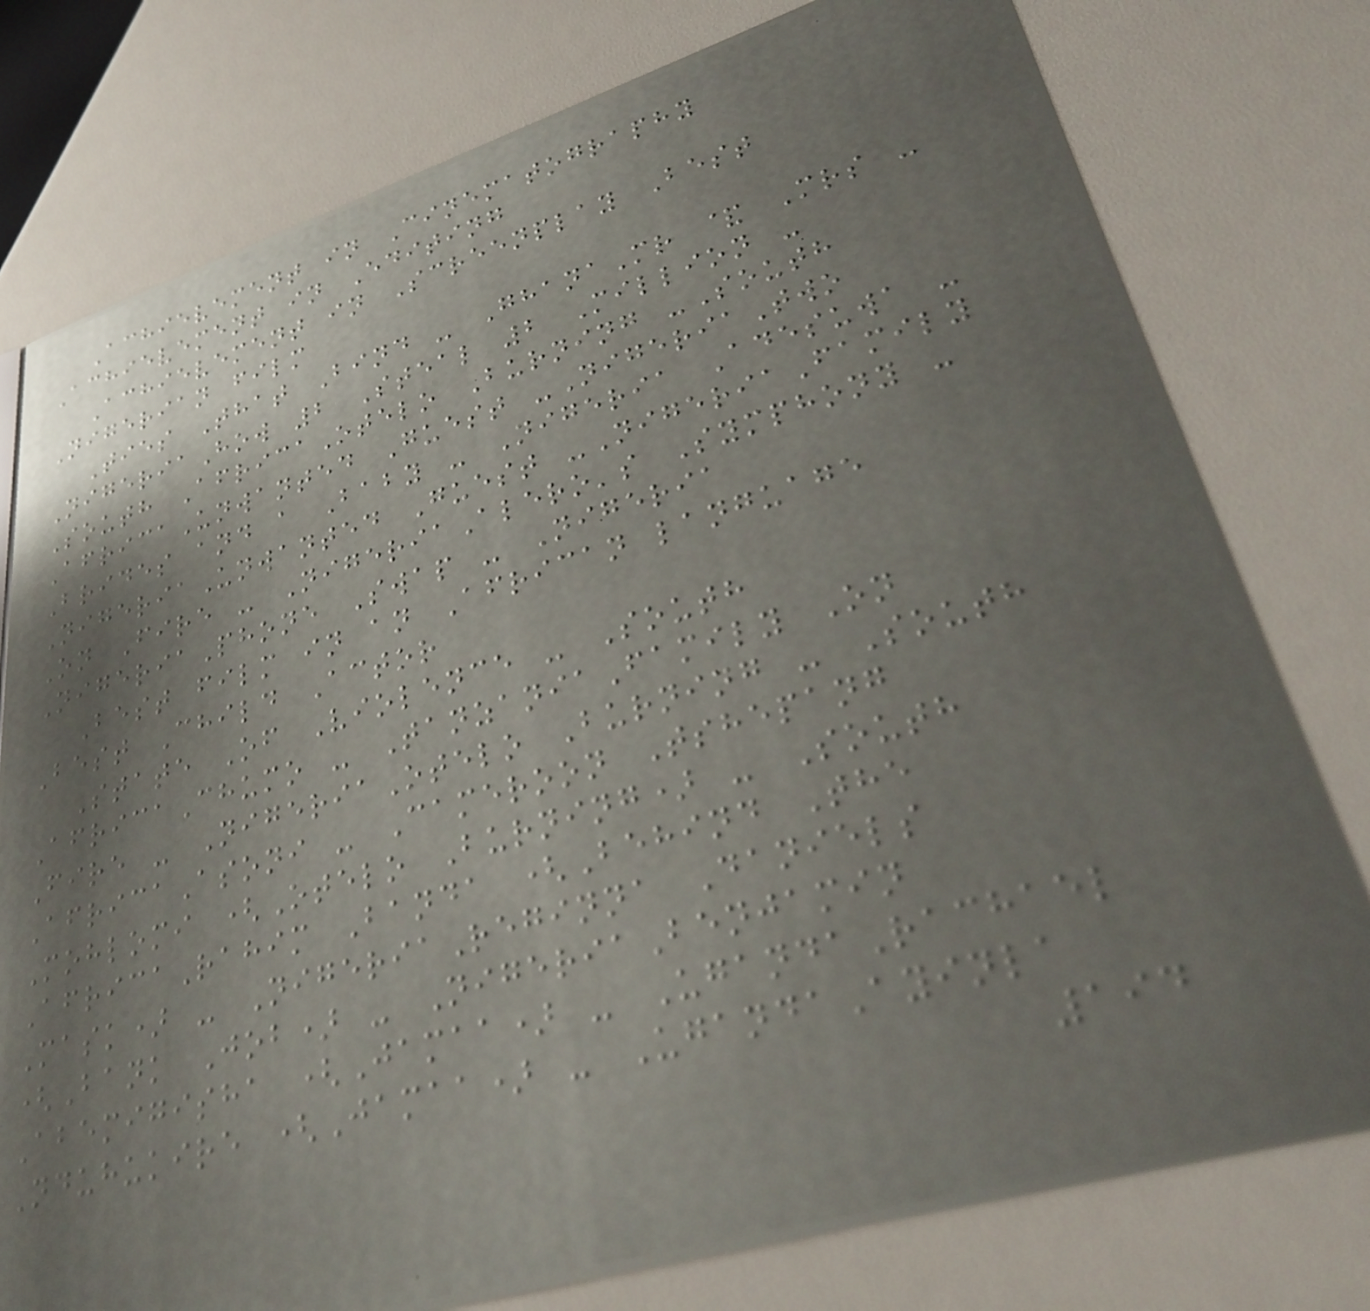Achievement in Cinematography
Achievement in Editing
Achievement in Screenplay Best
Nigerian film
Ties That Bind - GhanaMr & Mrs -
NigeriaHow 2 Steal 2 Million -
South AfricaOtelo Burning -South
AfricaUnwanted Guest -NigeriaTwo
Brides and a Baby - Nigeria Adesuwa -
NigeriaUnwanted Guest -NigeriaFamily
On Fire - NigeriaAlero's Symphony -
NigeriaPhone Swap - Nigeria
Best film in an African language
Best Child Actor
State Of Violence - South
AfricaChumo - TanzaniaFamily On
Fire - NigeriaOtelo Burning - South
AfricaAsoni - Cameroon Tshepang
Mohlomi (Otelo Burning) - South
AfricaRahim Banda (Behind The
Mask) - NigeriaReginna Daniels
(Bank Job) - NigeriaBenjamin
Abemigisha (Jamaa) - UgandaRachael
Nduhukire (Jamaa) - UgandaAyinla
194
